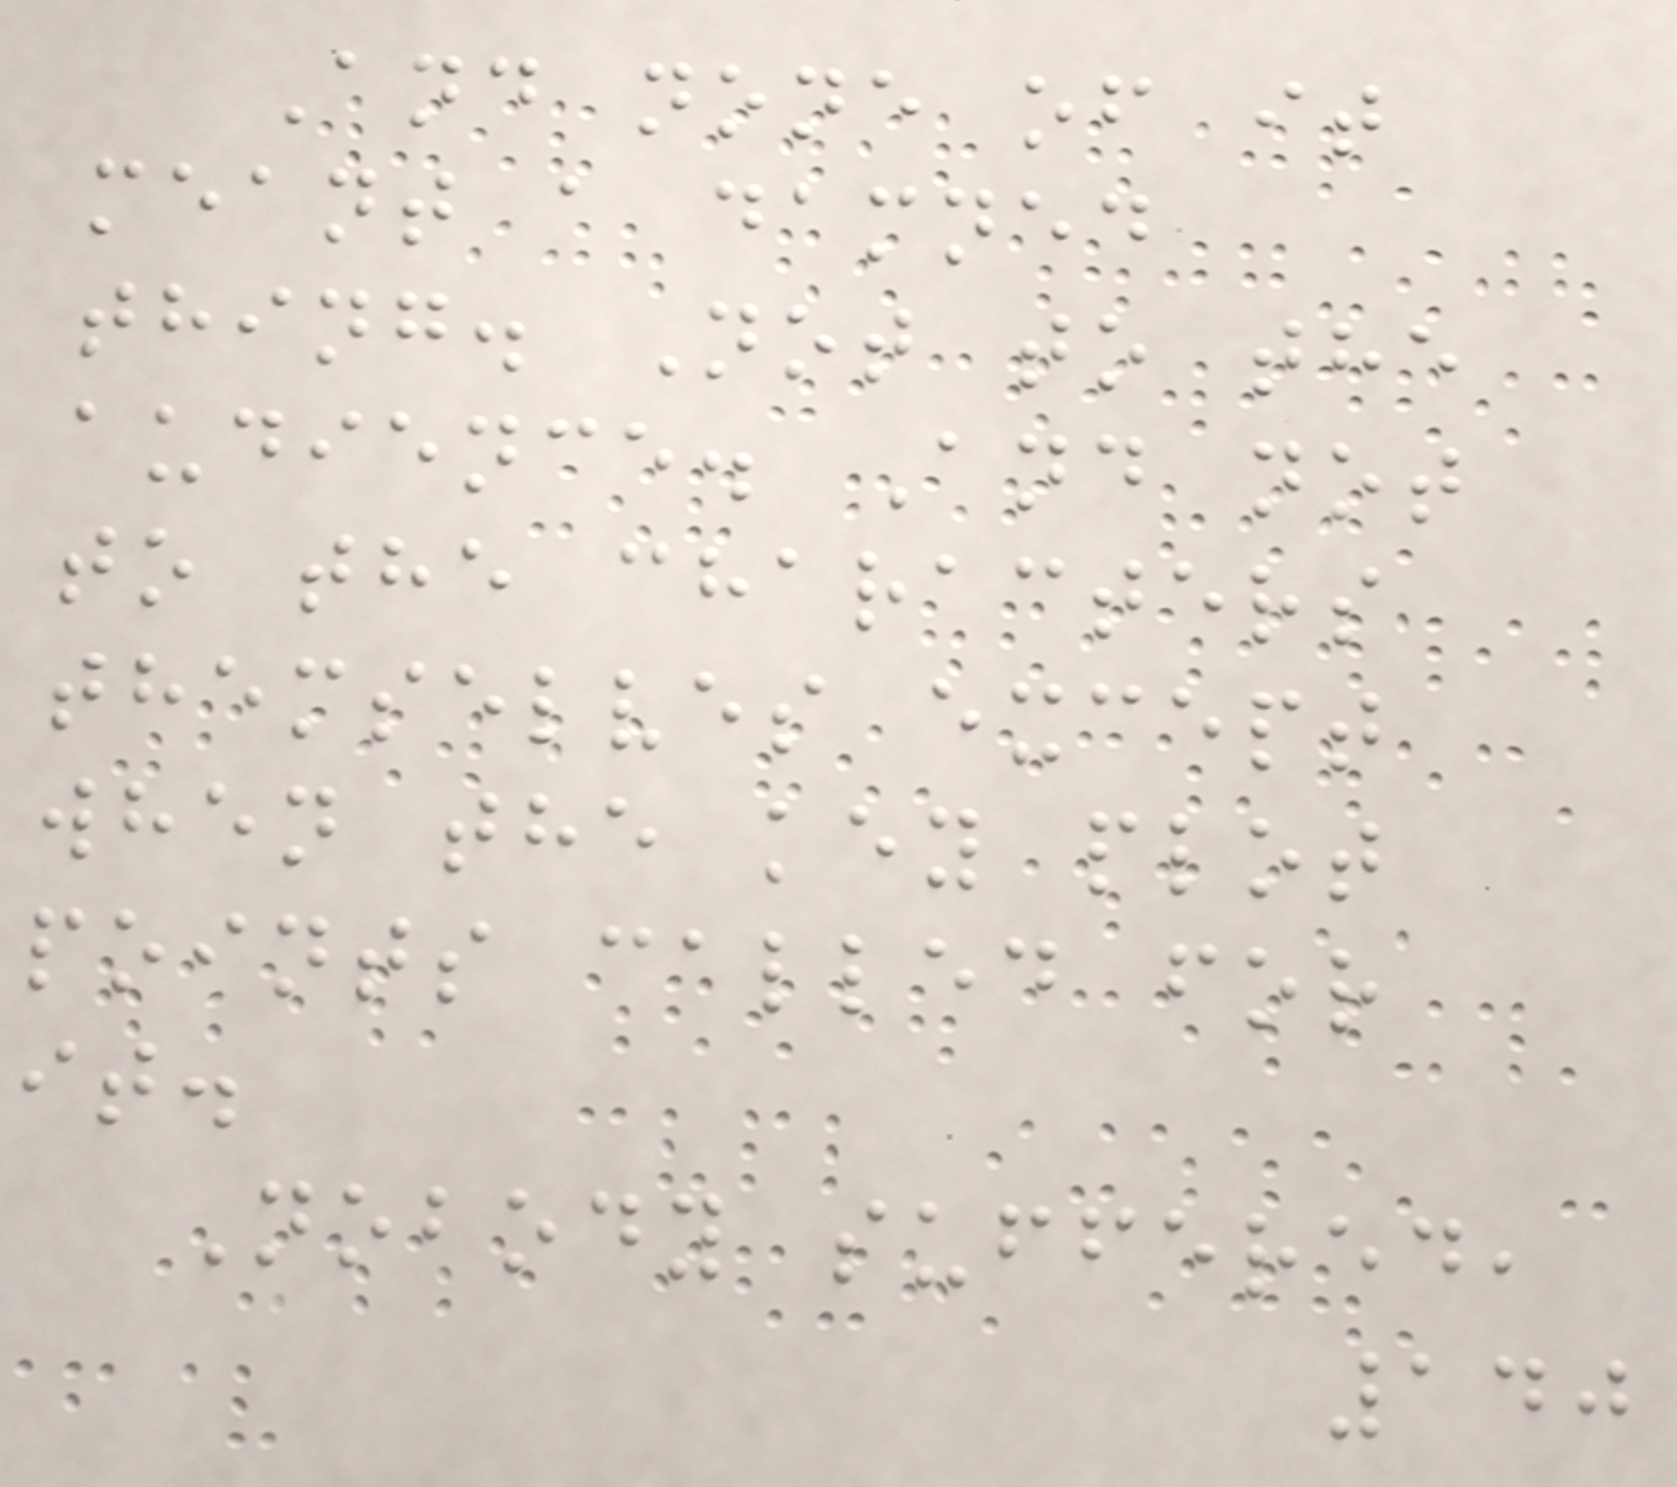And none of it
meant a damned
thing. Not to the
audience. And not
to the characters
themselves except
when the key plot
points called for
it.
Nobody suffered,
140
